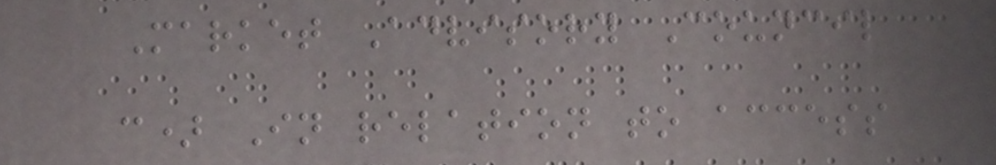Market Advisory Council
c) In relation to access
